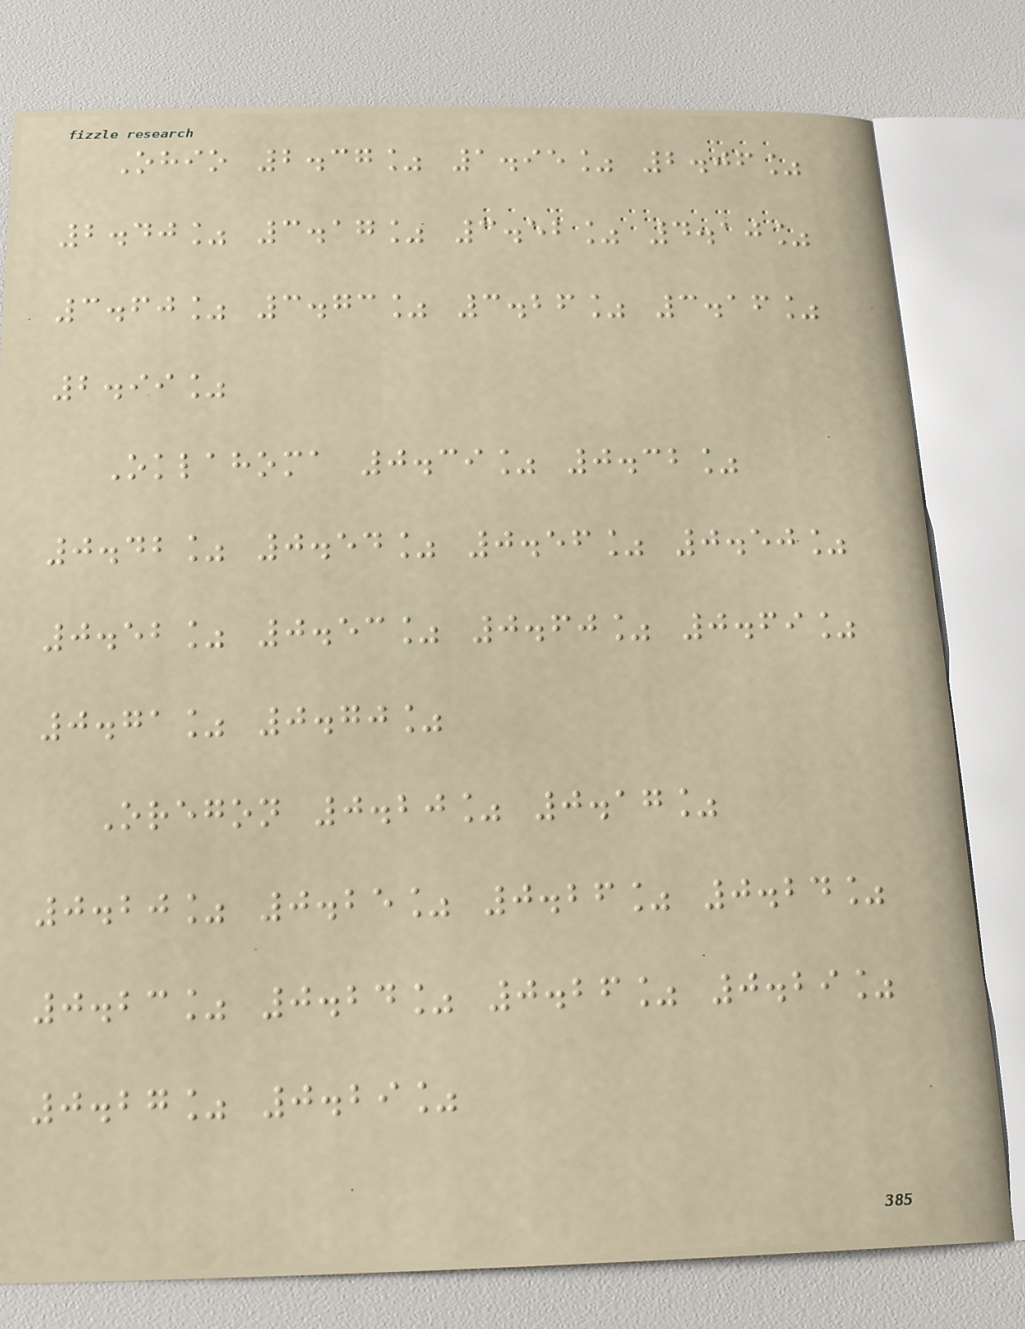Ohio 2.37% 1.95% 2.06%
2.40% 3.17% 3.52% 4.10%
3.60% 3.73% 3.26% 3.16%
2.99%
Oklahoma 0.39% 0.32%
0.42% 0.54% 0.56% 0.50%
0.52% 0.53% 0.60% 0.69%
0.71% 0.70%
Oregon 0.20% 0.17%
0.20% 0.25% 0.26% 0.24%
0.23% 0.24% 0.26% 0.29%
0.27% 0.29%
